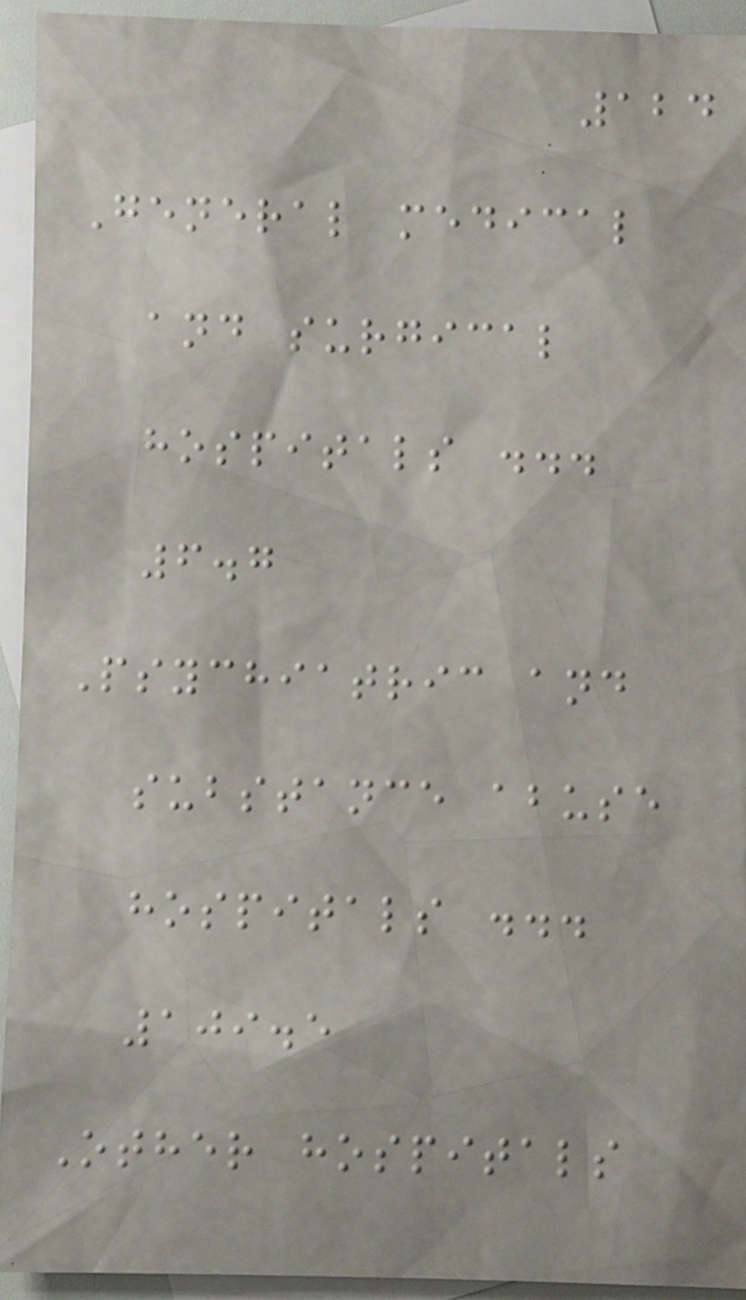124
General medical
and surgical
hospitals ...
6.7
Psychiatric and
substance abuse
hospitals ...
109.5
Other hospitals
